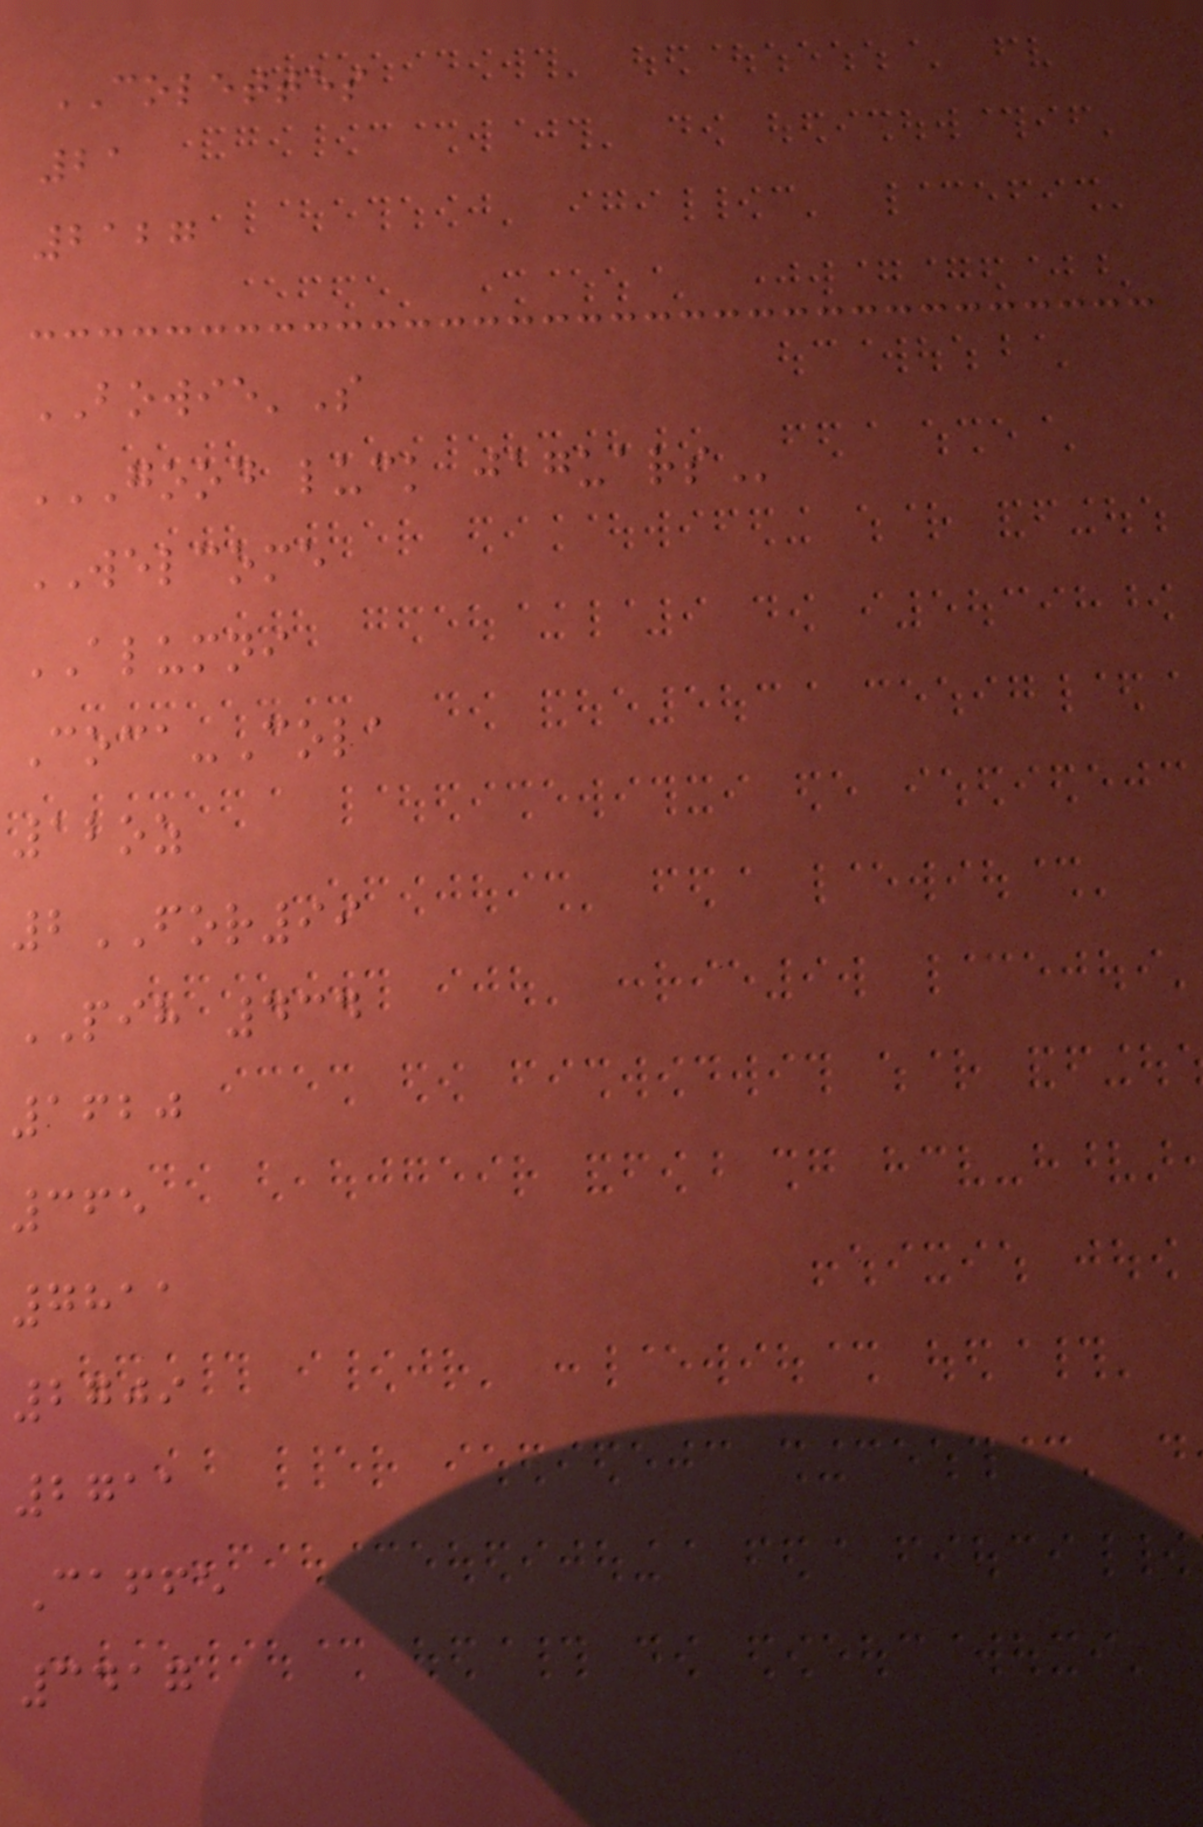COLETTES
21
2127
BOWIE'S
GOOD LUCK JAGUARS
WELCOME
ALUMNI
Coca-Cola
12oz
2FOR99
PIH 434
1620
365
7811
2709
2711
Caffe
3417
